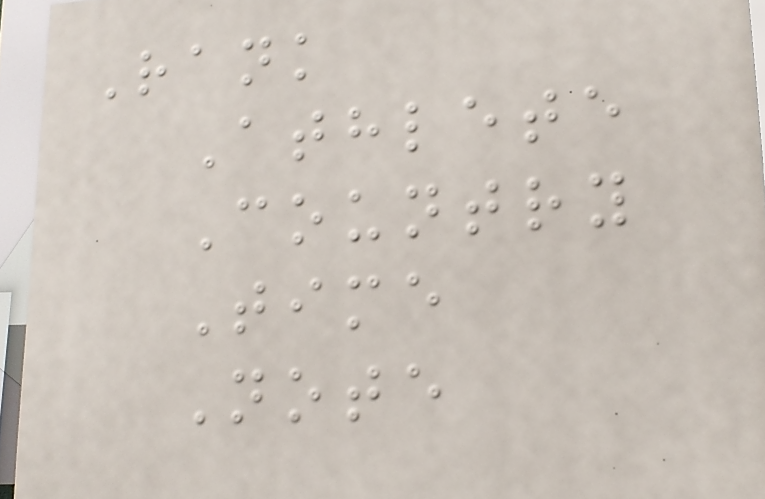Rank
Athlete
Country
Time
Note
